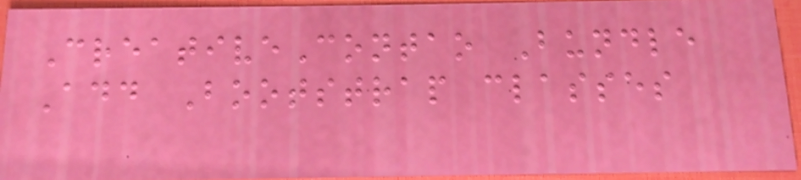CreativeContao Bundle
Add Bootstrap classes
